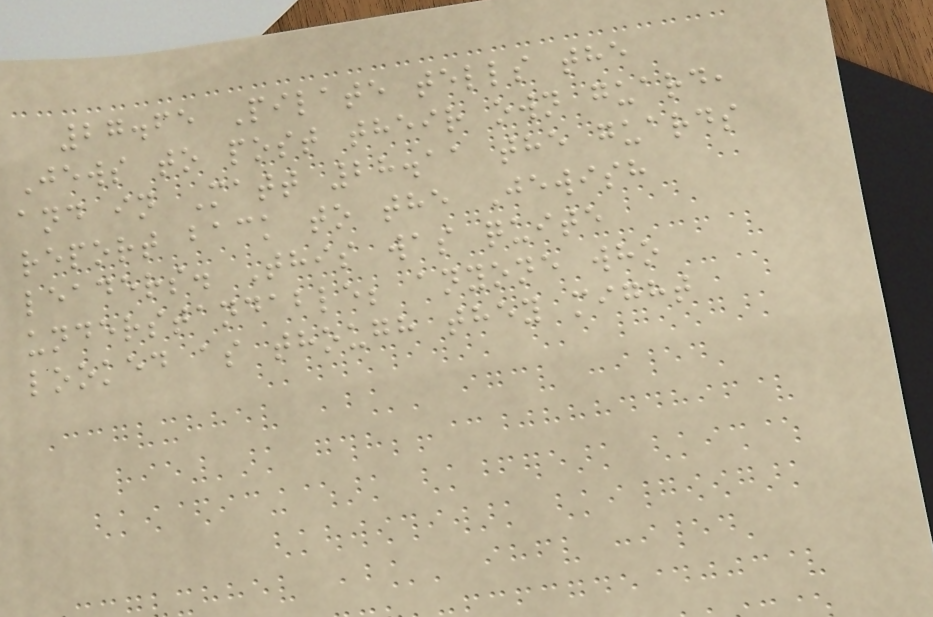27.65 Pilate tells the
Jews to post their own guard,
and in Matt 28.11 the guards
report back to the Jewish
leaders. This was quite
understandable; anyone who
looked as though they might
